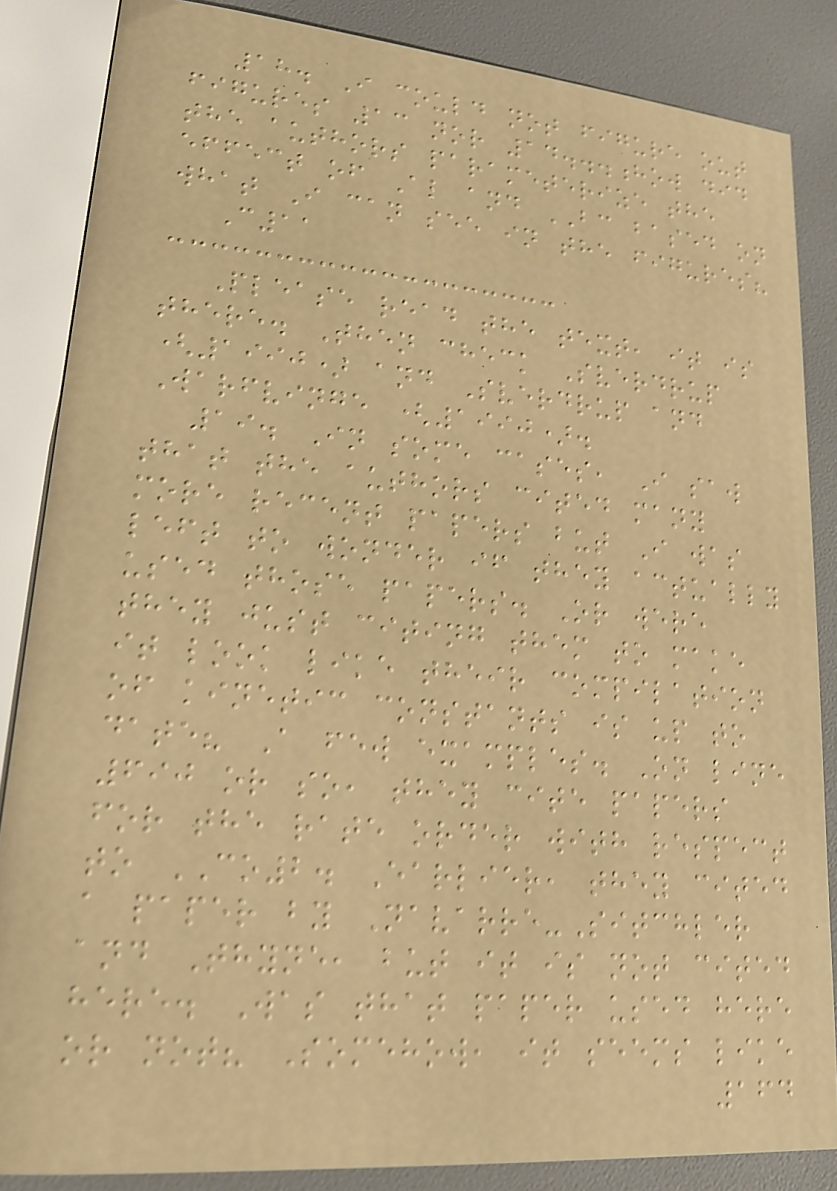18. I could not figure out
figures 13 nor 14...how did
the authors parameterize the
effect of Al and BC based on
what I can see in the figures?
C11
Please read the text, it is
there. Then check Sverdrup
(1990) and Sverdrup and
Warfvinge (1990).
19. In some cases, I saw
that the authors cited many
more recent papers but I was
left to wonder if they actually
used those papers. Or were
they just citing them to make
it look like their compilation
of kinetic constants is up to
date? A few examples. On line
690 or so, they cite papers
for the rate order with respect
to CO2. Earlier, they cited
a paper by Navarre-Sitchler
and Thyne, but it is not cited
here. Was that paper used here
or not? Somehow, it seems like
164
